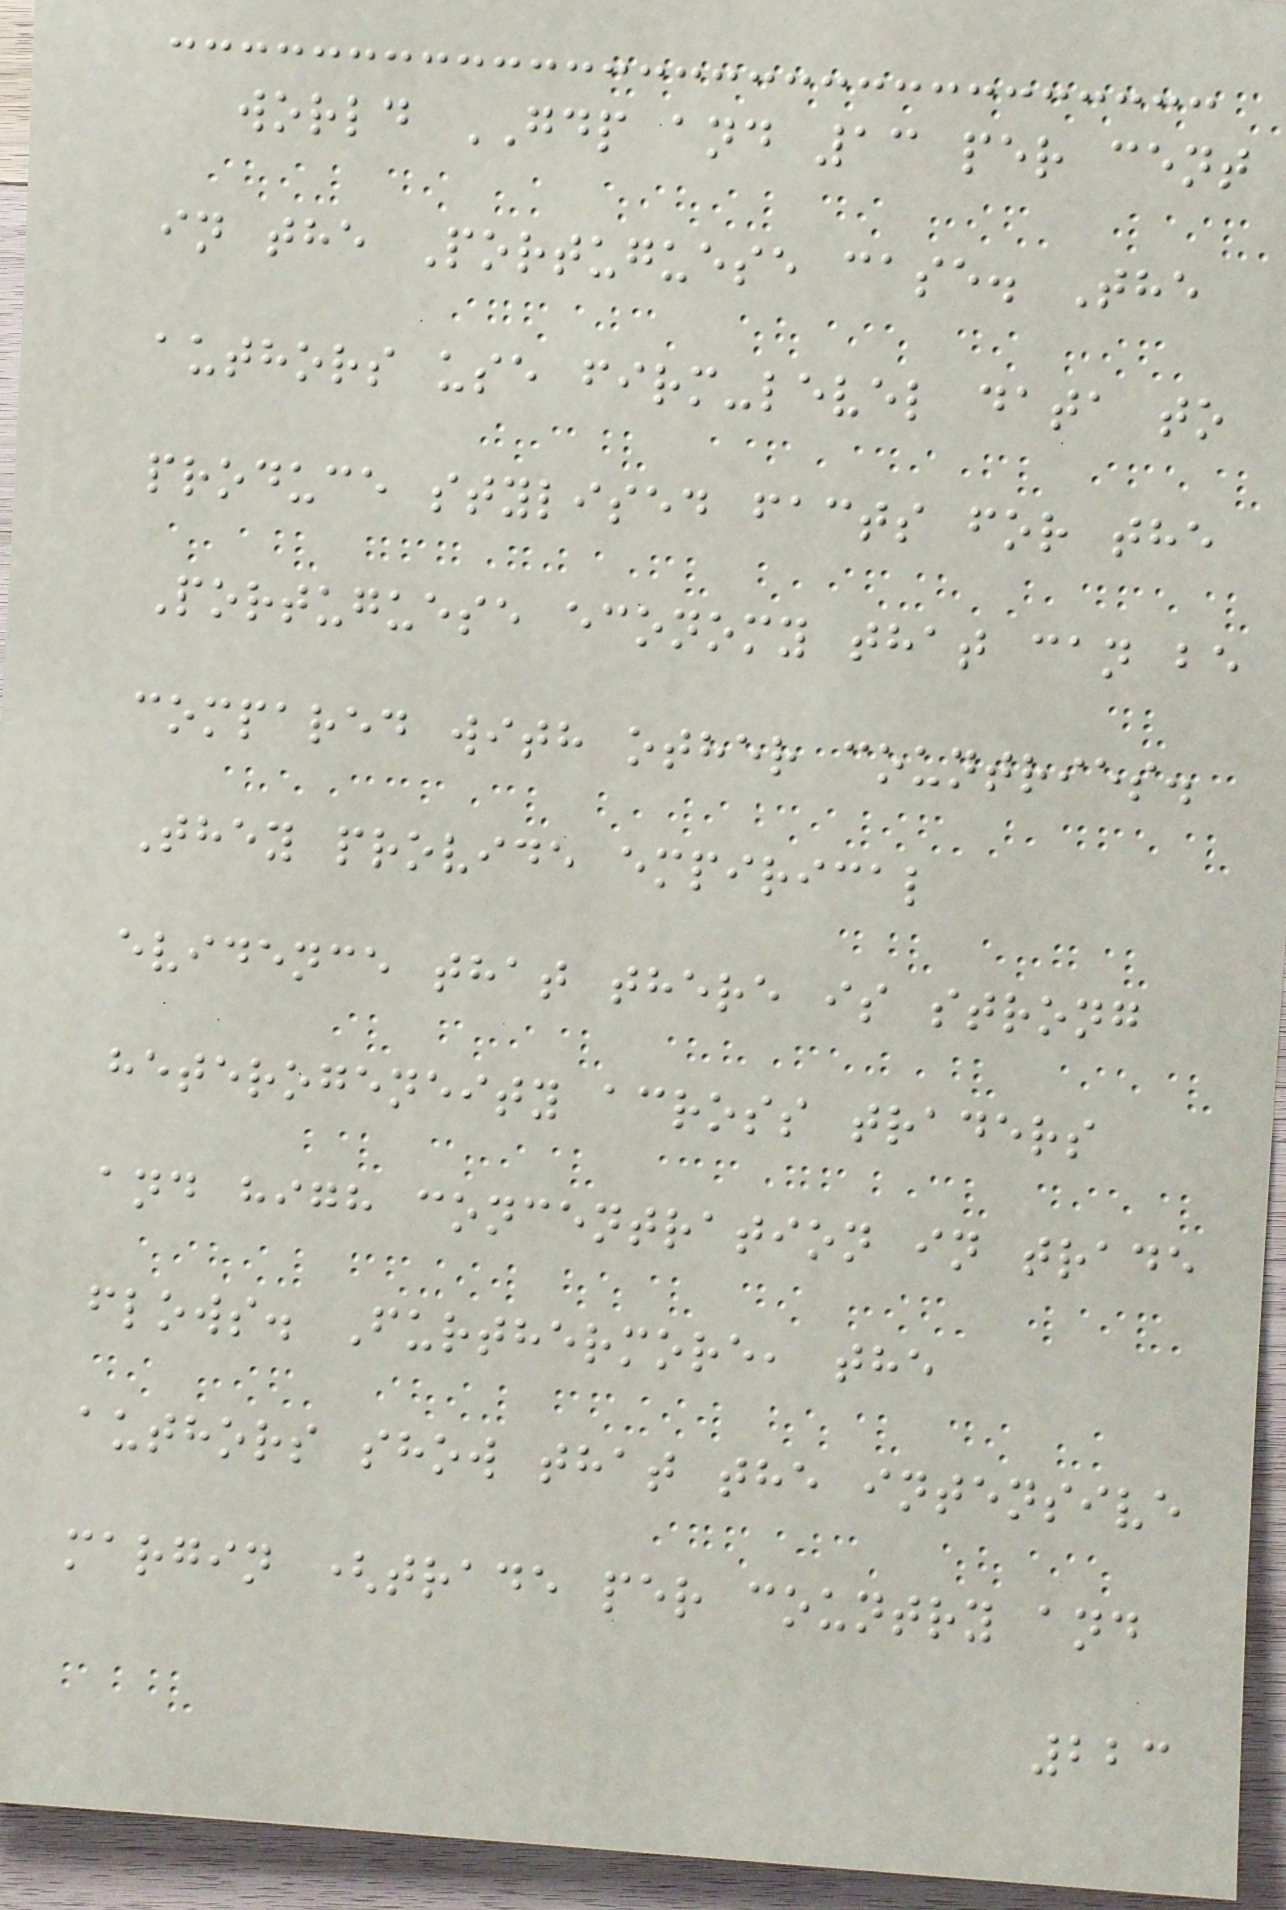world GDP and 13 per cent
in the Portuguese case. The
authors use firm-level data to
produce stylised facts for the
Portuguese economy that can be
compared with other countries.
They provide empirical
evidence that there is strong
heterogeneity across traders
and high concentration in trade
flows. Furthermore, the
authors show that the intensive
margin (trade per country and
223
